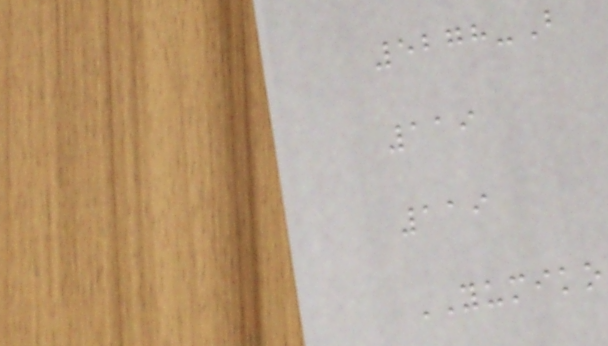5278-B
119
119
YUMIKO
